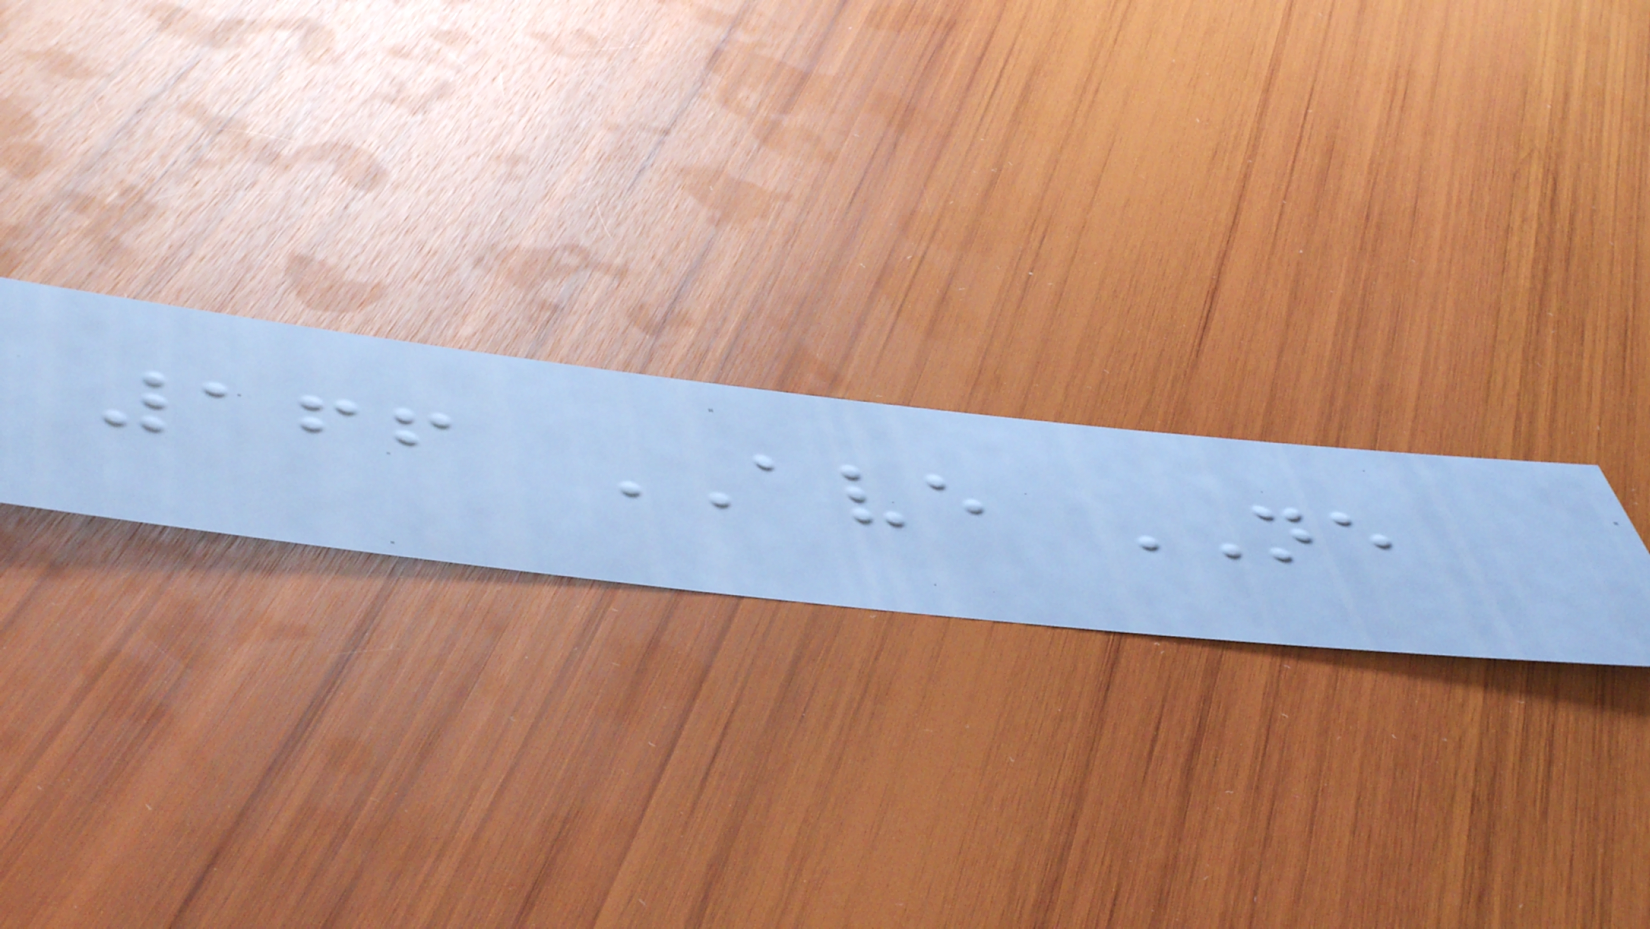166 AVE NE
